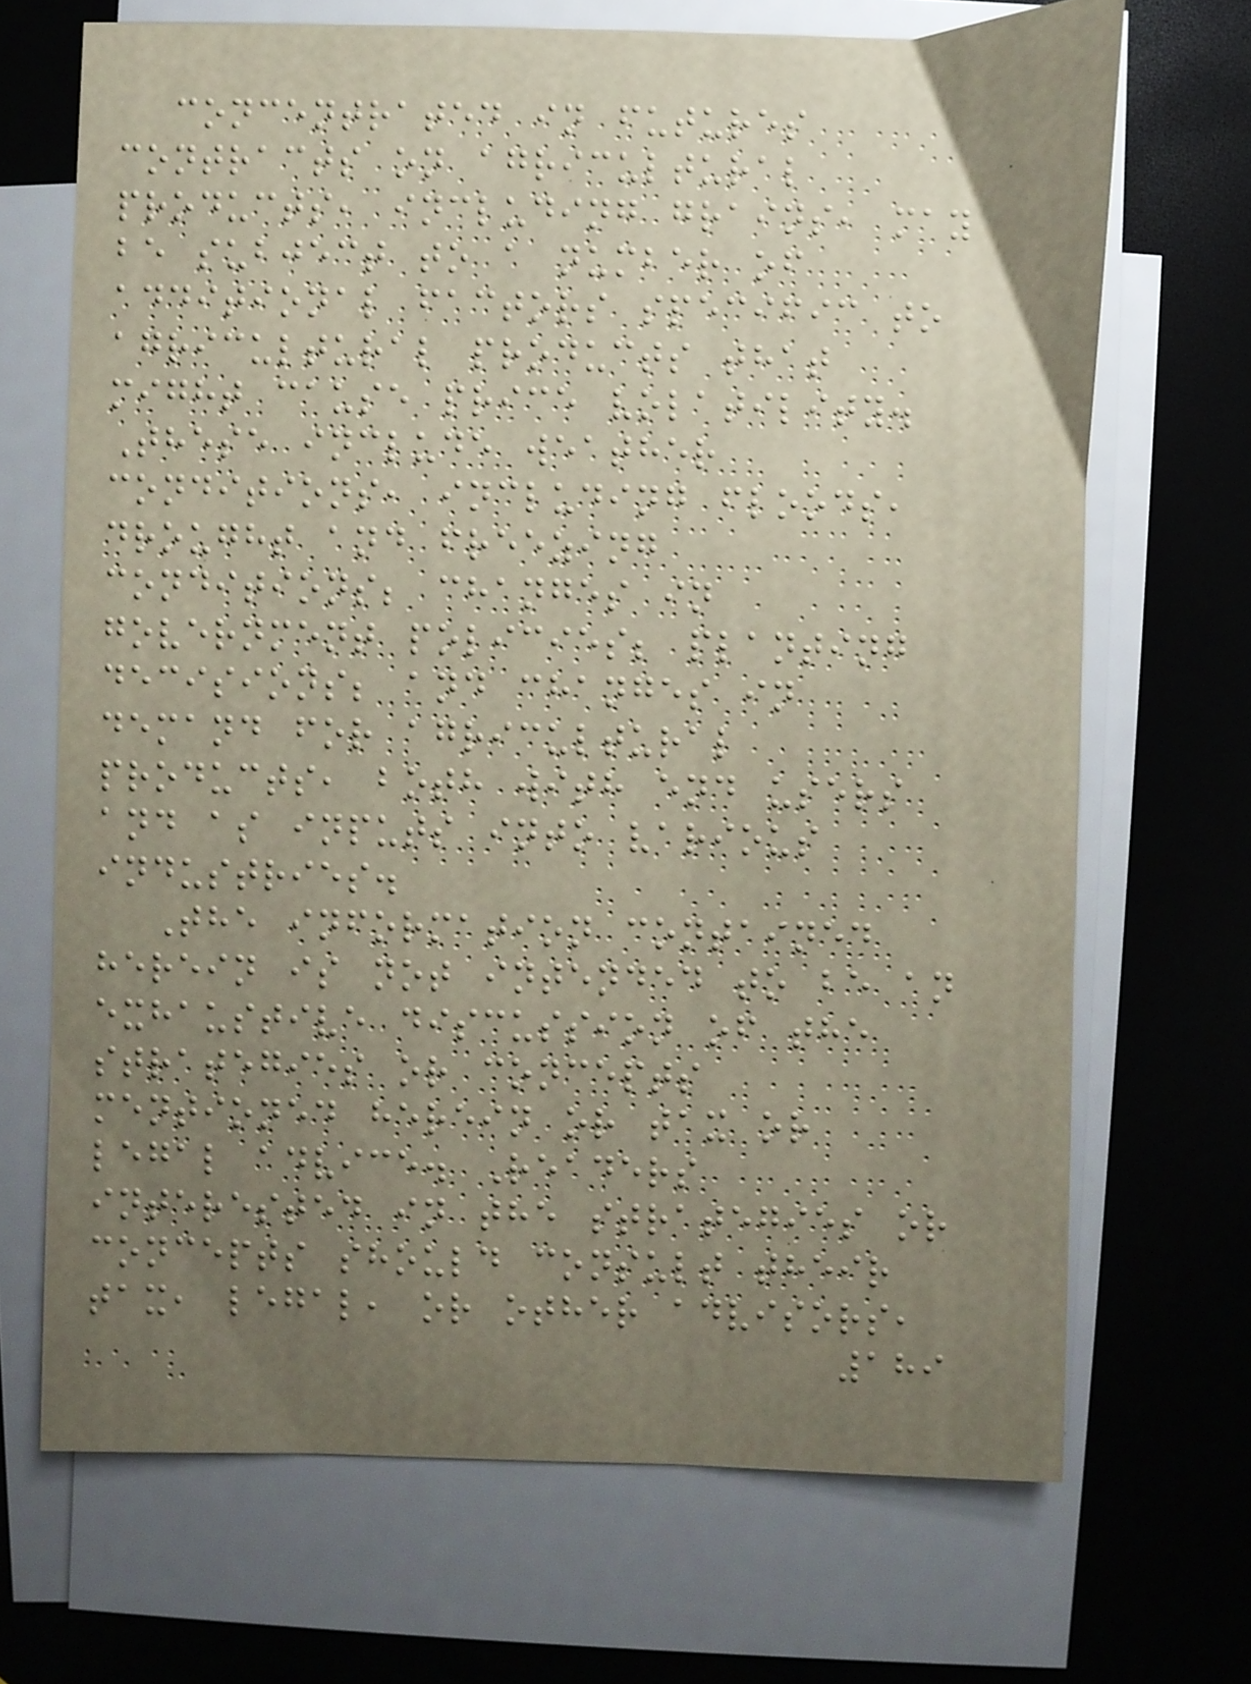concentrated in futures
contracts on agricultural
products, including grains, may
be subject to a number of
additional factors specific to
agricultural products that
might cause price volatility.
These include weather
conditions, including floods,
drought and freezing
conditions; changes in
government policies; planting
decisions; and changes in
demand for agricultural
products, both with end users
and as inputs into various
industries.
The information contained
herein is not intended to be an
exhaustive discussion of the
strategies or concepts
mentioned herein or tax or
legal advice. Readers
interested in the strategies or
concepts should consult their
tax, legal, or other advisors,
189
